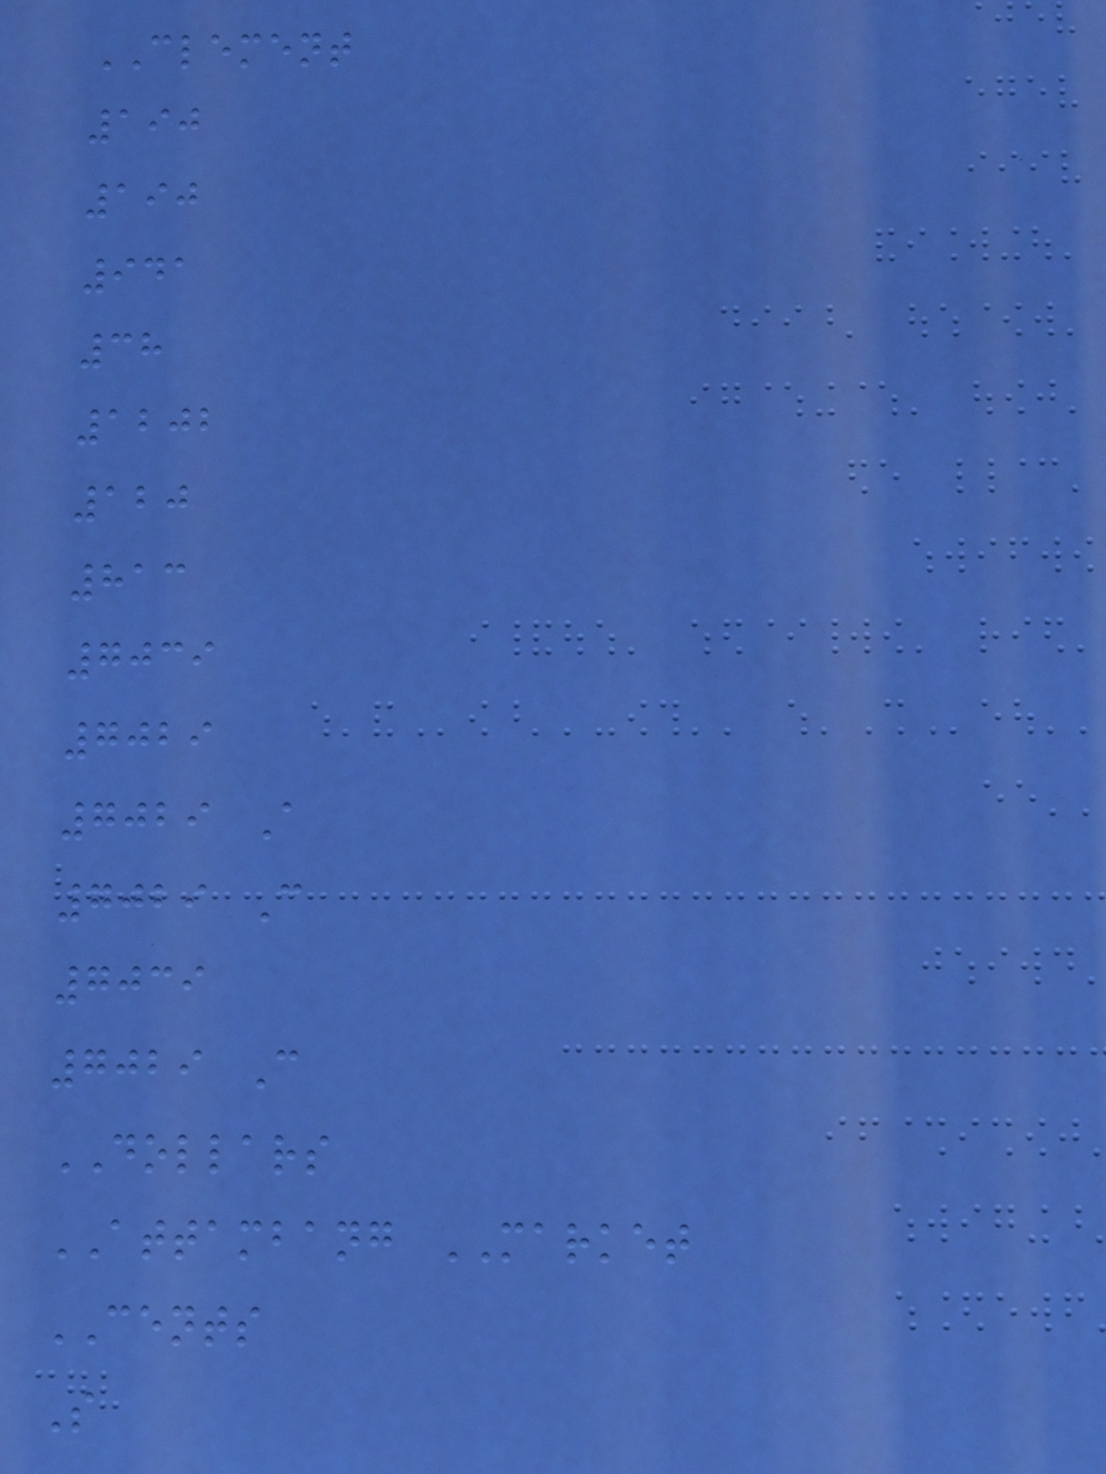CLEMENT
190
190
941
38
1202
120
813
7039
7029
7029 A
7029 C
7039
7029 C
DOLLARS
ATTAMBANG MARKET
CENTS
S
